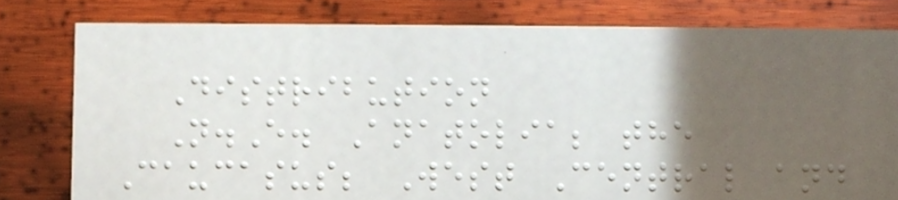Distribution
N.E. Anatolia; the
Caucasus; West Central and
